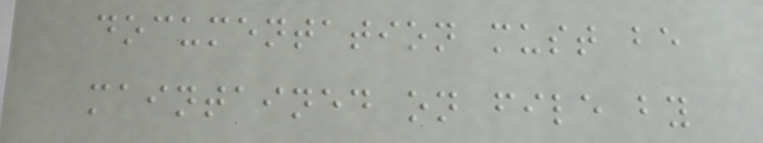documentation must be
maintained on file by
